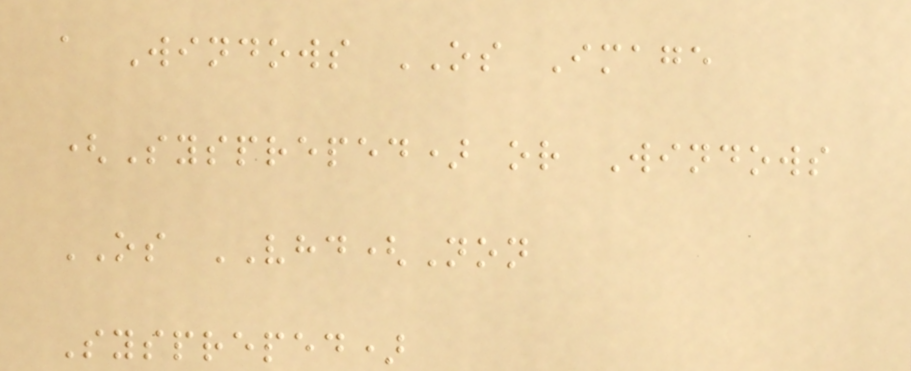a Windows OS Image
(Syspreped) or Windows
OS VHD(Non
Syspreped)
